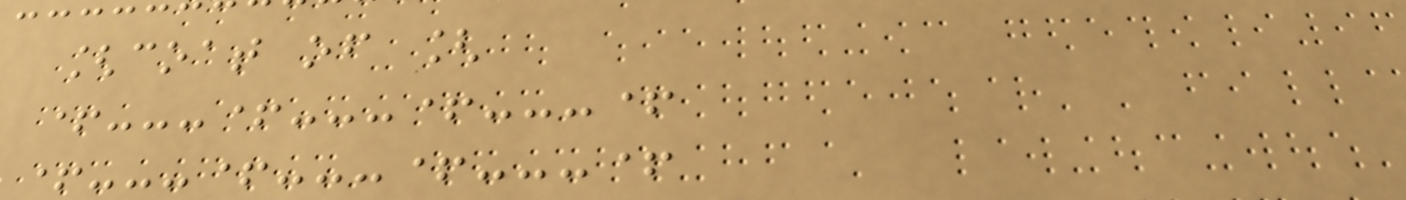[coat of [
+---+---+---+
+---+---+---+
